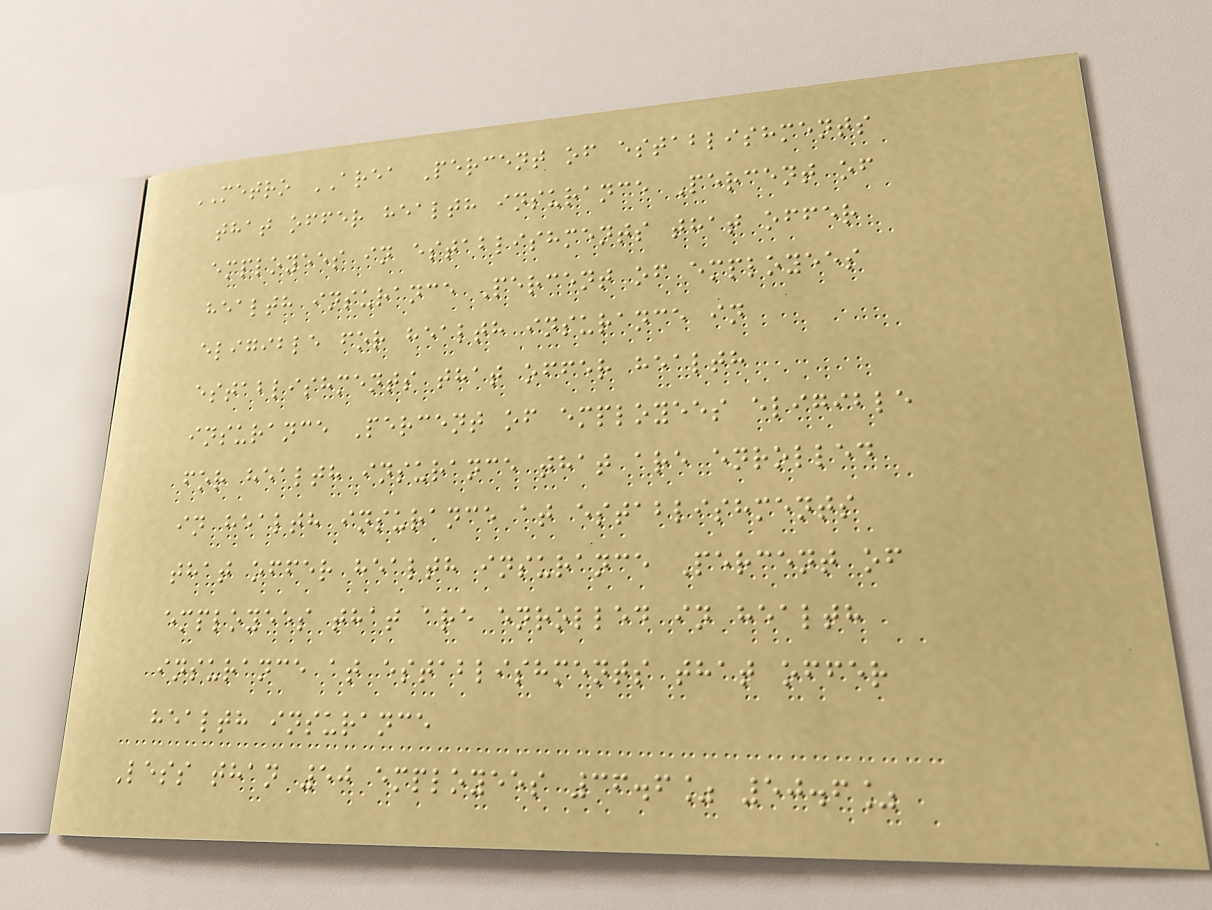METRO AREA Percent of establishments
that offer health insurance Percent of
employees in establishments that offer
health insurance Percent of employees
eligible for health insurance in
establishments that offer health
insurance Percent of employees eligible
for health insurance that are enrolled
in health insurance at establishments
that offer health insurance Percent of
employees that are enrolled in health
insurance at establishments that offer
health insurance
Less than 50 employees 36.6% 50.6%
